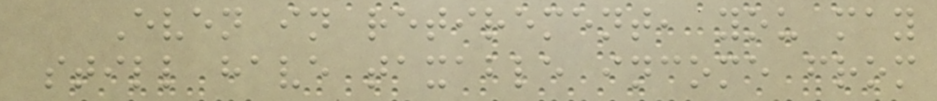Even in retirement, you may
still have taxable income from
